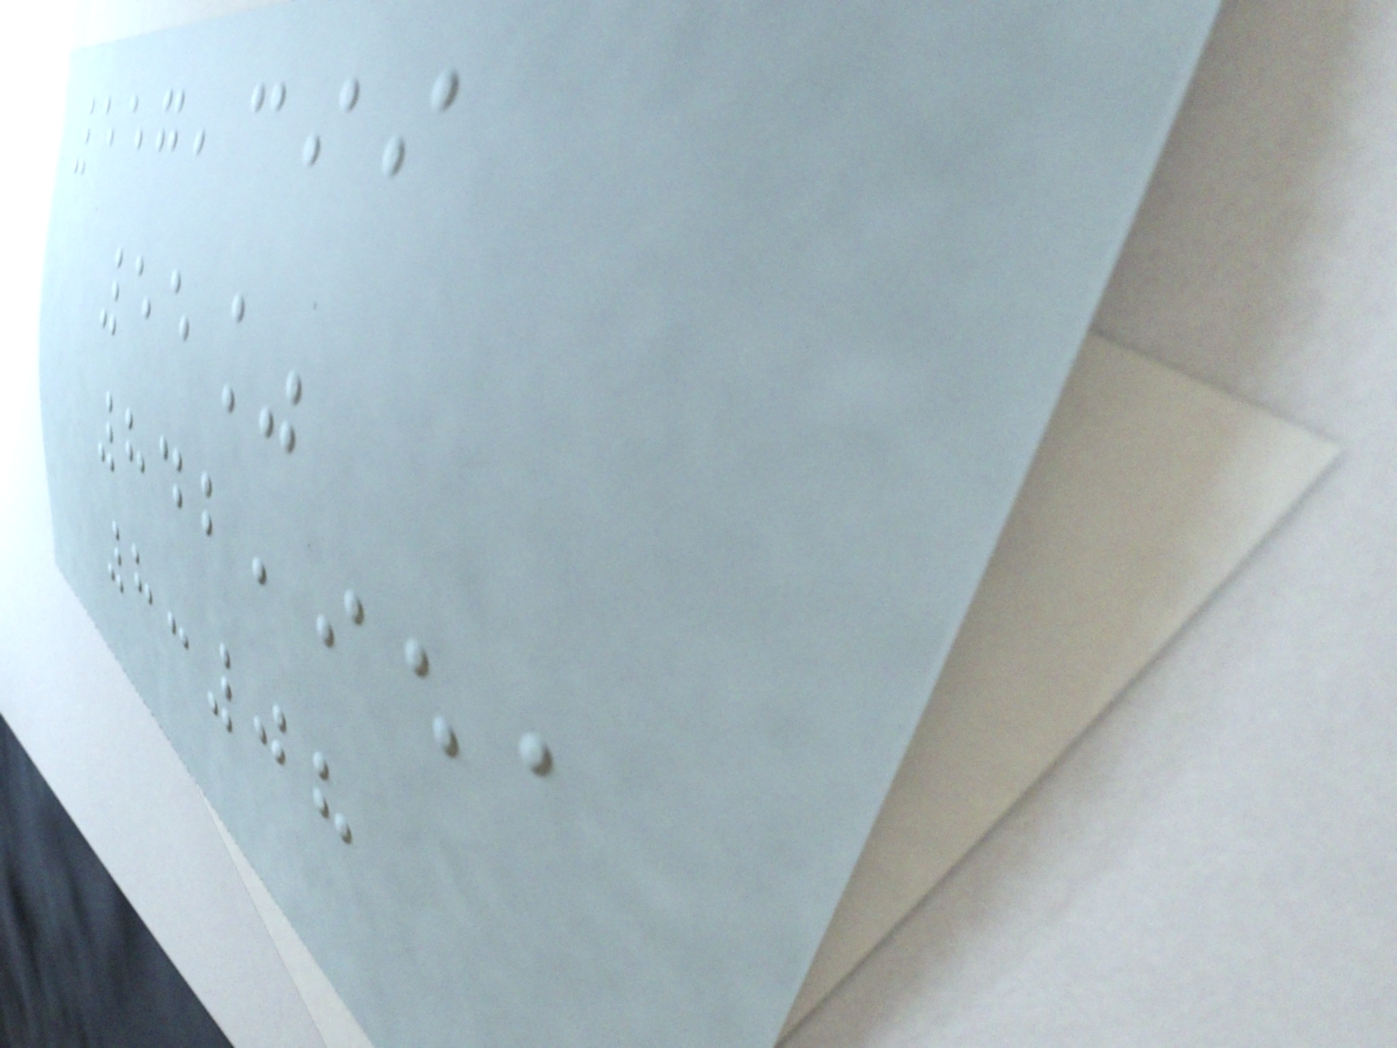557,399
55%
842,951
8:08
